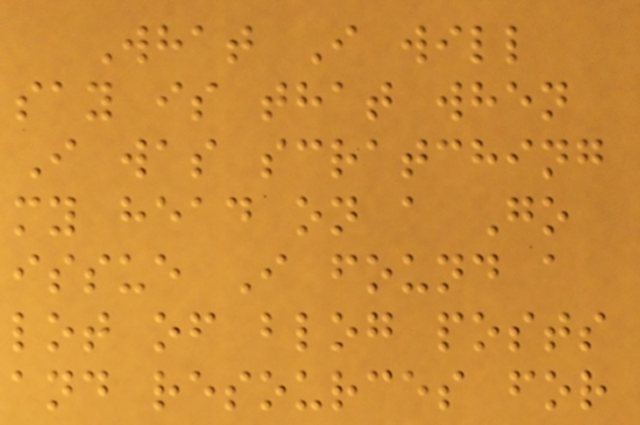What I will
say is that when
I was scratching
my head on a Go
issue I found a
lot of blog posts
and resources for
